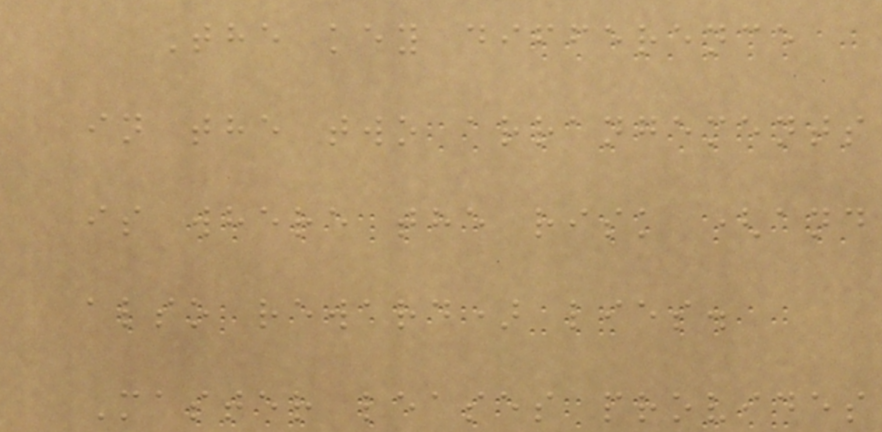The key difference
in the two arrangements
is where the risk (and
also reward) lies.
Master leases provides
